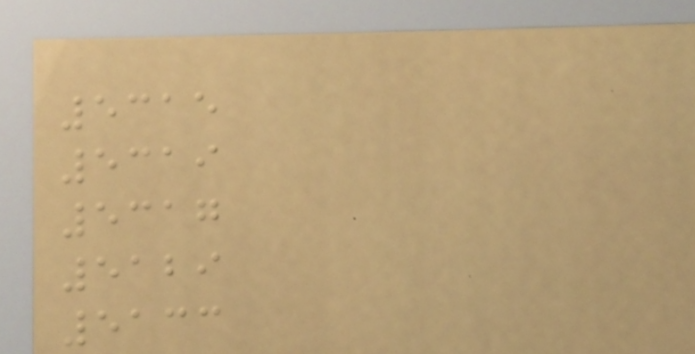5315
5319
5317
5129
5133
